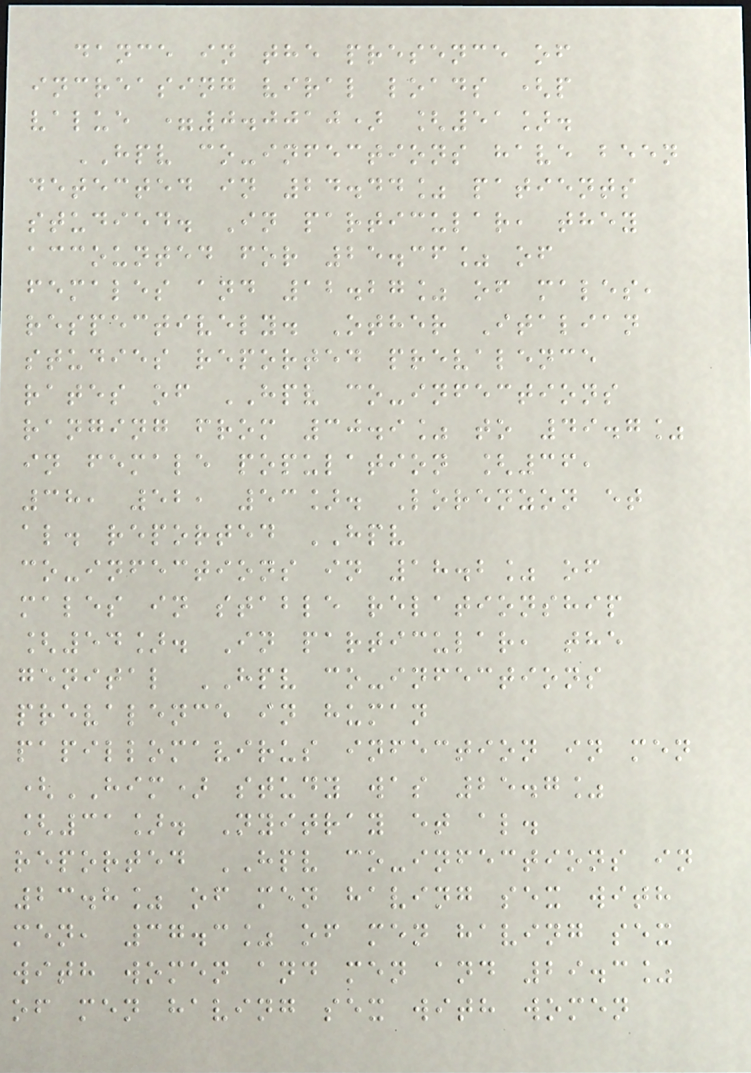dance in the presence of
increasing viral loads (p
value =0.0010) [51].
HPV co-infections have been
detected in 24.44% patients
studied. In particular, they
accounted for 25.36% of
females and 12.27% of males,
respectively. Other Italian
studies reported prevalence
rates of HPV co-infections
ranging from 30.9% to 49.7%
in female population [36,
38, 52, 53]. Lorenzon et
al. reported HPV
co-infections in 18.2% of
males in stable relationship
[54]. In particular, the
genital HPV co-infections
prevalence in human
papillomavirus infection in men
(HIM) study was 25.7%
[31]. Nyitray et al.
reported HPV co-infections in
23.8% of men having sex with
men, 37.3% of men having sex
with women and men and 29.3%
of men having sex with women
